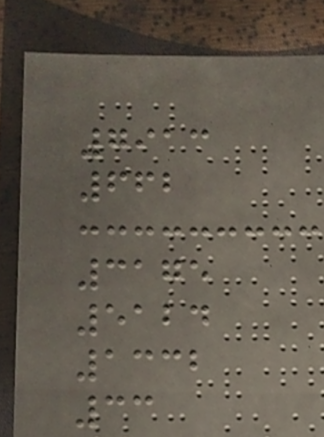7913
662
3175
5124
1332
33
